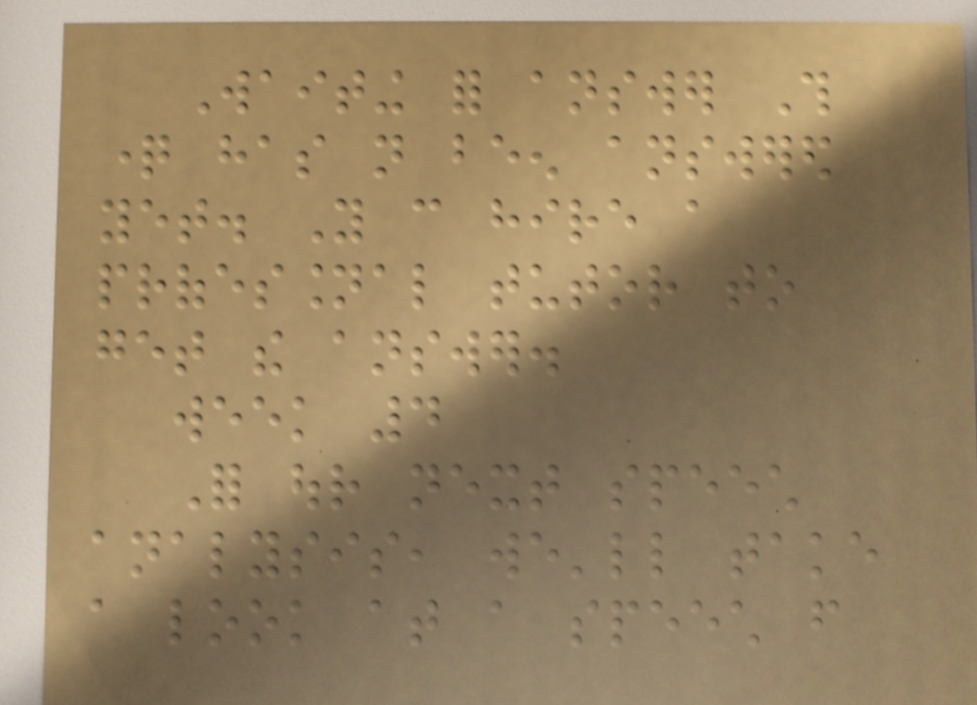Waiting for answer This
question has not been answered
yet. You can hire a
professional tutor to
get the answer.
week 4
For our next speech
analysis, we'll take
a look at a speech from
